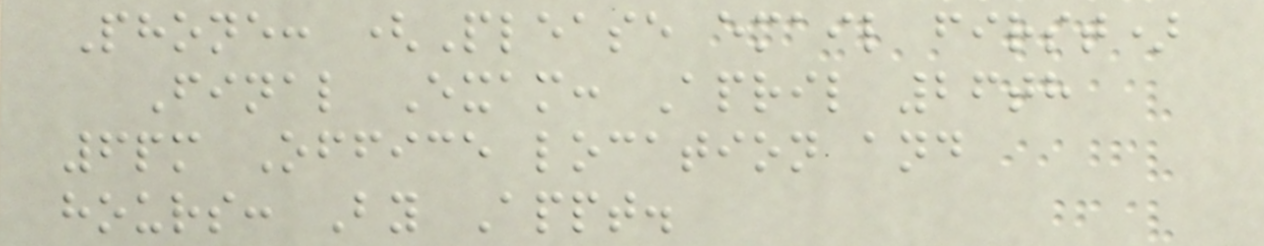Phone: (Please email first)
Final Exam: April 26th
6pm Office location and
hours: By Appt.
